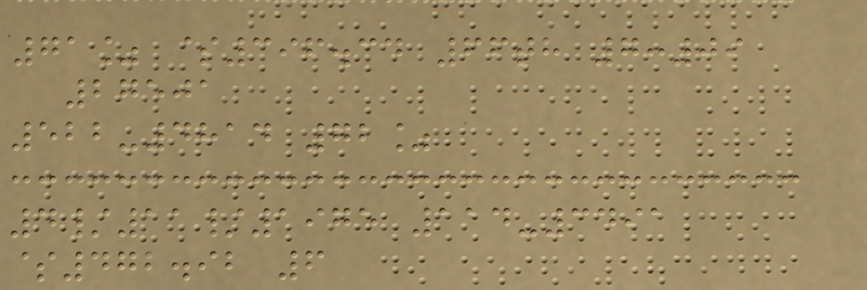71% $396.34 66th 7:09
27501
522-4814 72%
4/11/1975 114-3491
$472.92 6
